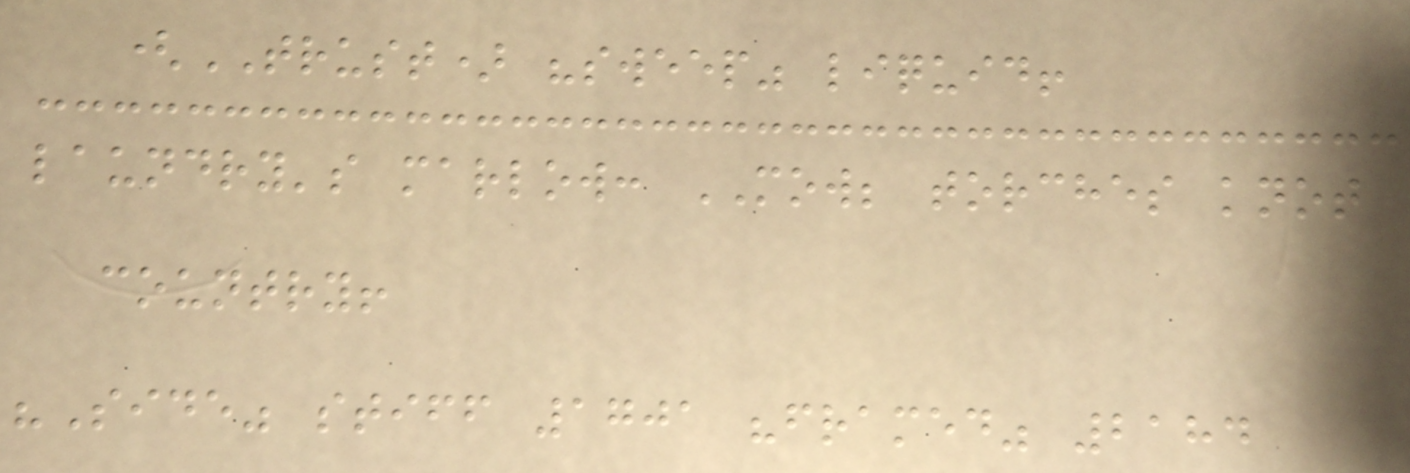(TRUST) "sweep" liquid!
laundry's marlow: MOW; torches knot
country!
"Side" stiff 1701 "framed" 2184
